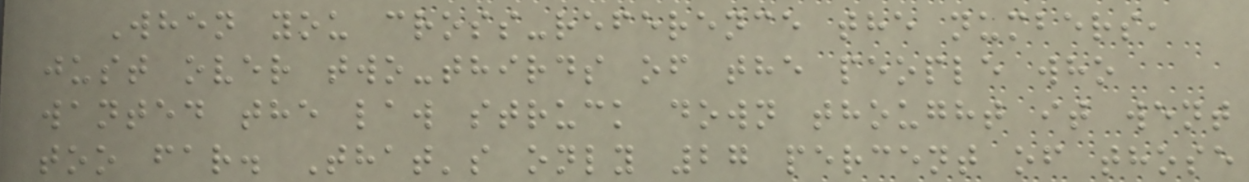When you cross-reference the numbers,
just over two-thirds of the people who
wanted the law struck down thought it went
too far. That's only 27 percent of those
